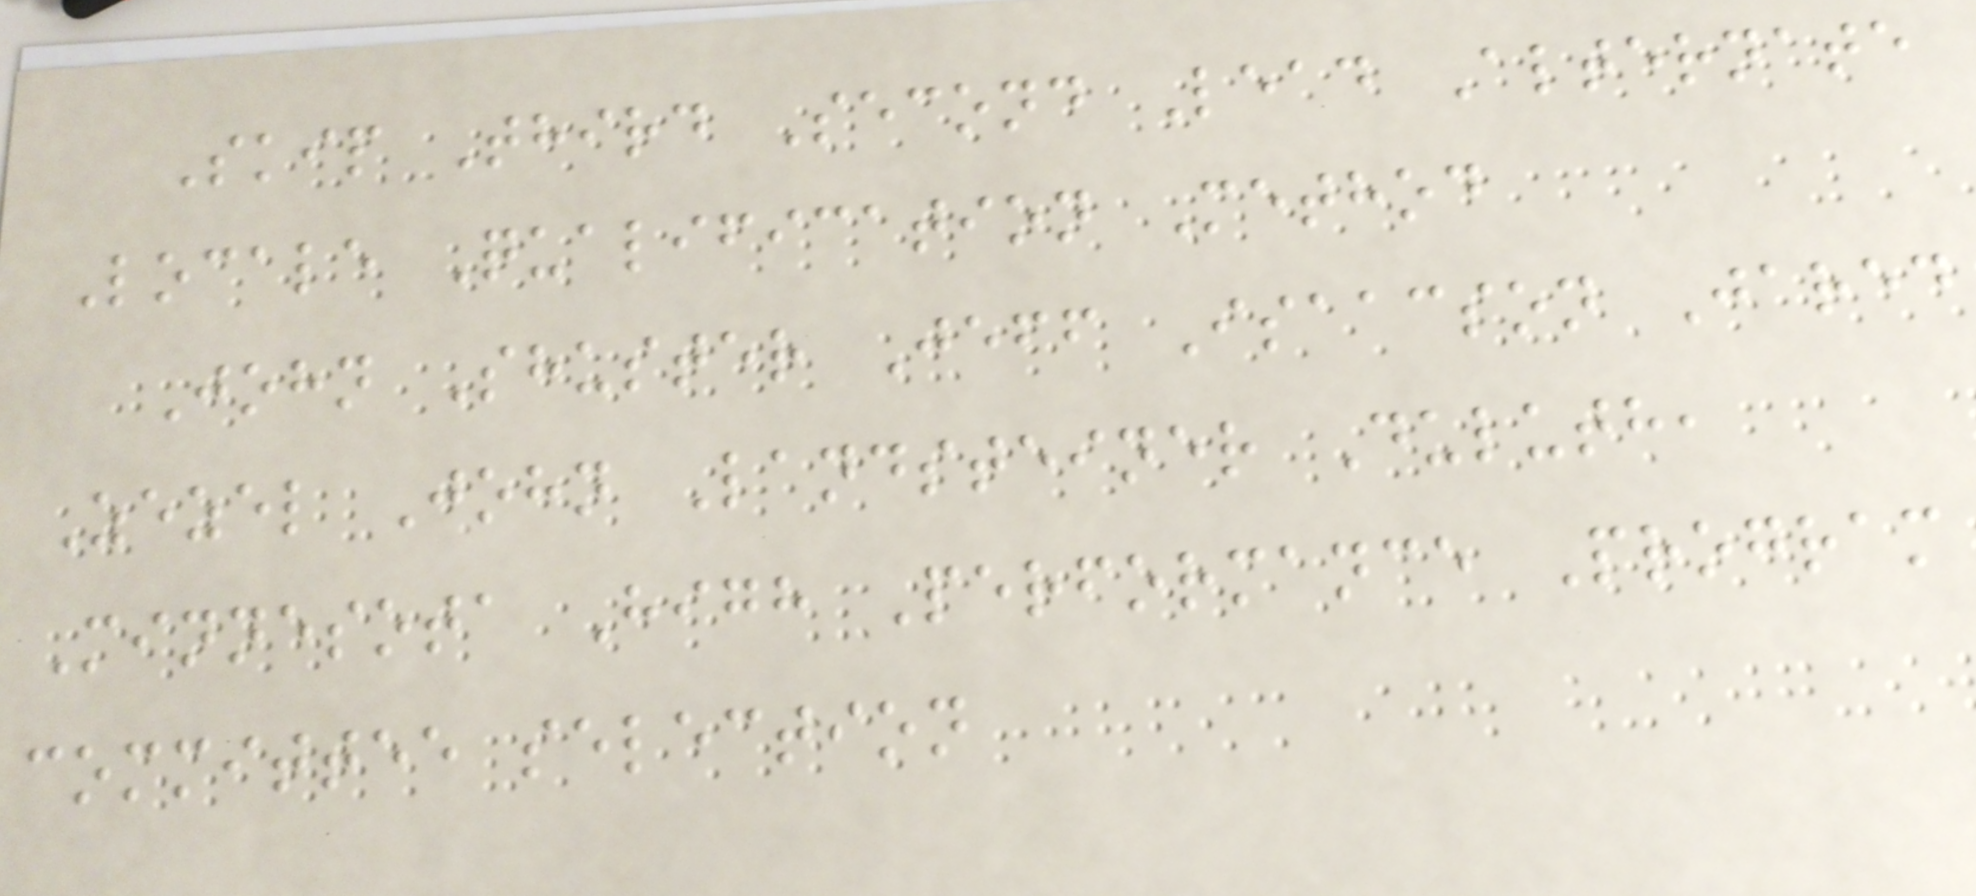Skip Third Second Lead Alternate
Locale Qualification Method
John Shuster Jeff Isaacson Jared
Zezel John Landsteiner Duluth,
Minnesota High Performance Program
committee selection
